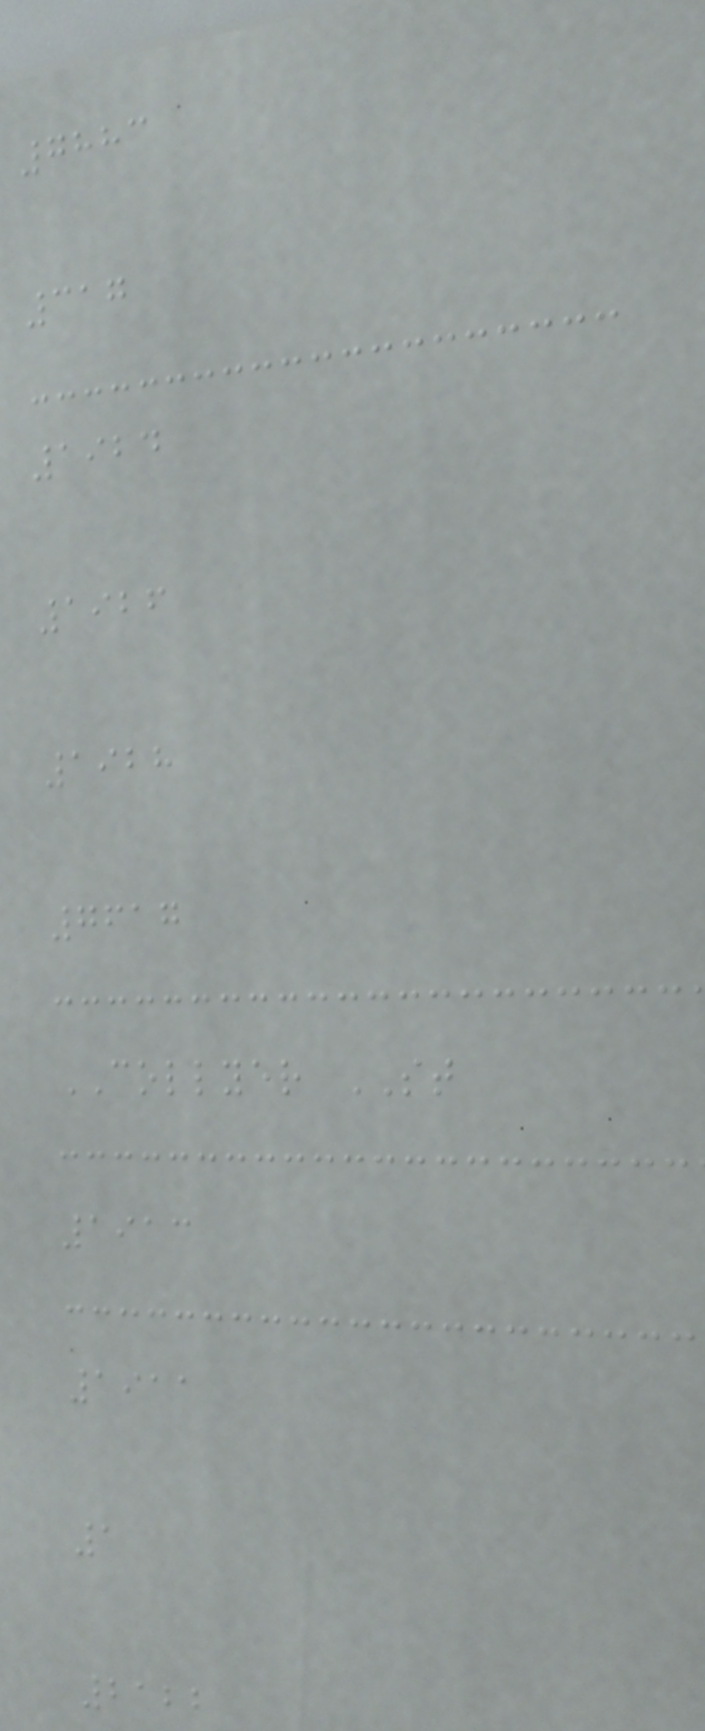7883
317
1924
1926
1928
7617
COLLYER ST
1913
1911
1
2122
